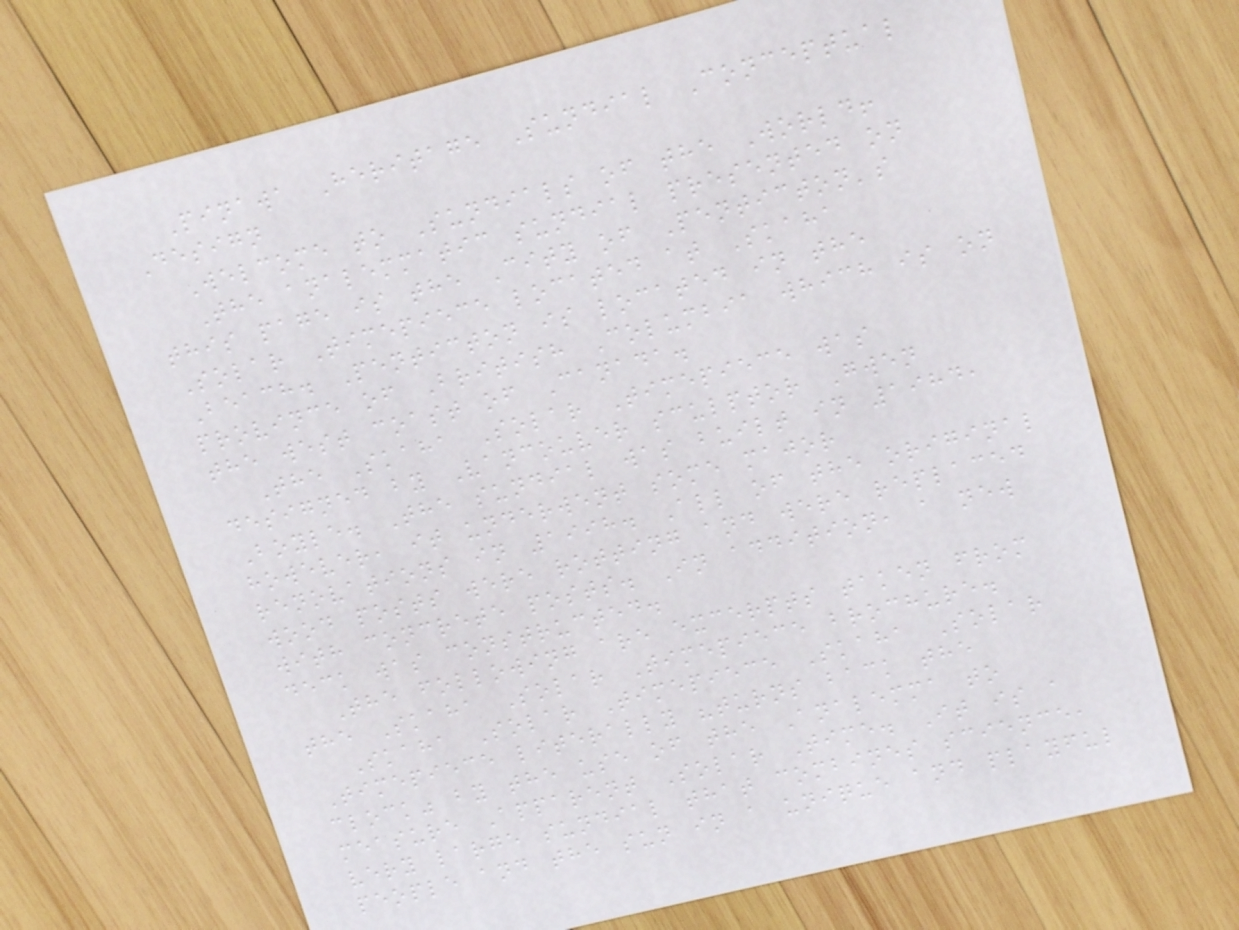Pinawa Heritage Sundial Conceptual
Design
Welcome to Sundials of the World!
The analemmatic sundial presented on
this page is the City of Penticton's
Solar Timepiece located at Skaha
Beach. Penticton is located in the
province of British Columbia which is on
the west coast of Canada.
The Skaha Solar Timepiece was
designed by Vancouver sculptor Gwen
Boyle. The sundial was built in 1984,
however, it underwent some major
renovations in 1998. All of the original
wood posts were rotting and were replaced
with concrete posts. In addition, a new
deck was constructed.
The following are excerpts taken from
the Skaha Solar Timepiece brochure.
Skaha Solar Timepiece Skaha Solar
Timepiece literally "turns back the
clock" by the use of the Analemma to
measure Apparent Solar Time. It is a
very large sundial that combines science,
people and the sun in a unique and playful
